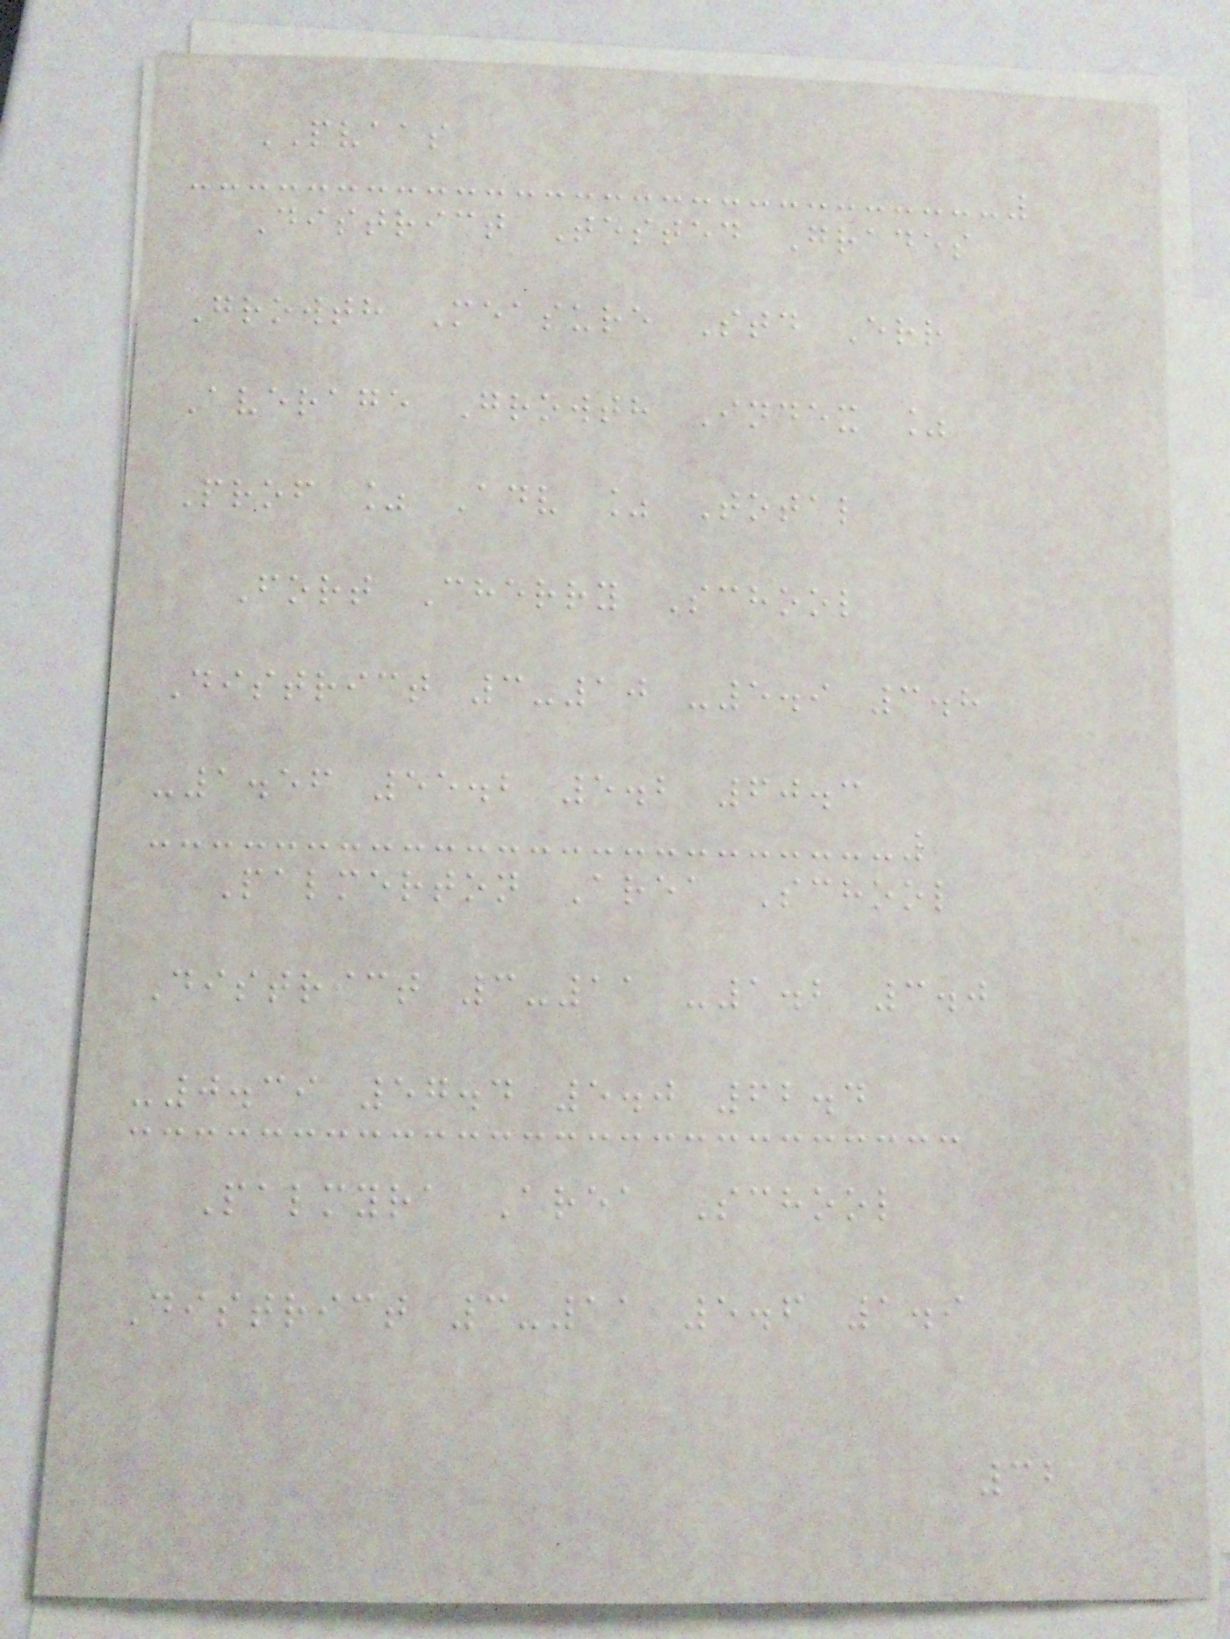PVAAS
District Tested Grades
Growth Measure Std Err
Average Growth Index %
Prof % Adv % Total
Fort Cherry School
District 3-10 -5.9 3.8
-1.56 55.2 5.2 60.3
Palmerton Area School
District 3-11 -1.2 3.0
-0.39 57.4 5.0 62.4
Palmyra Area School
District 3-11 5.6 1.9
32
